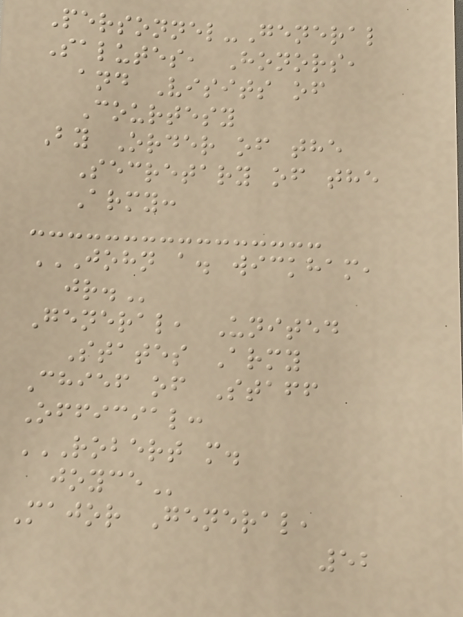Personnel-General
Salutes, Honors,
and Visits of
Courtesy
By Order of the
Secretary of the
Army:
JOHN A. WICKHAM,
JR.
General, United
States Army
Chief of Staff
Official:
ROBERT M.
JOYCE
Major General,
52
